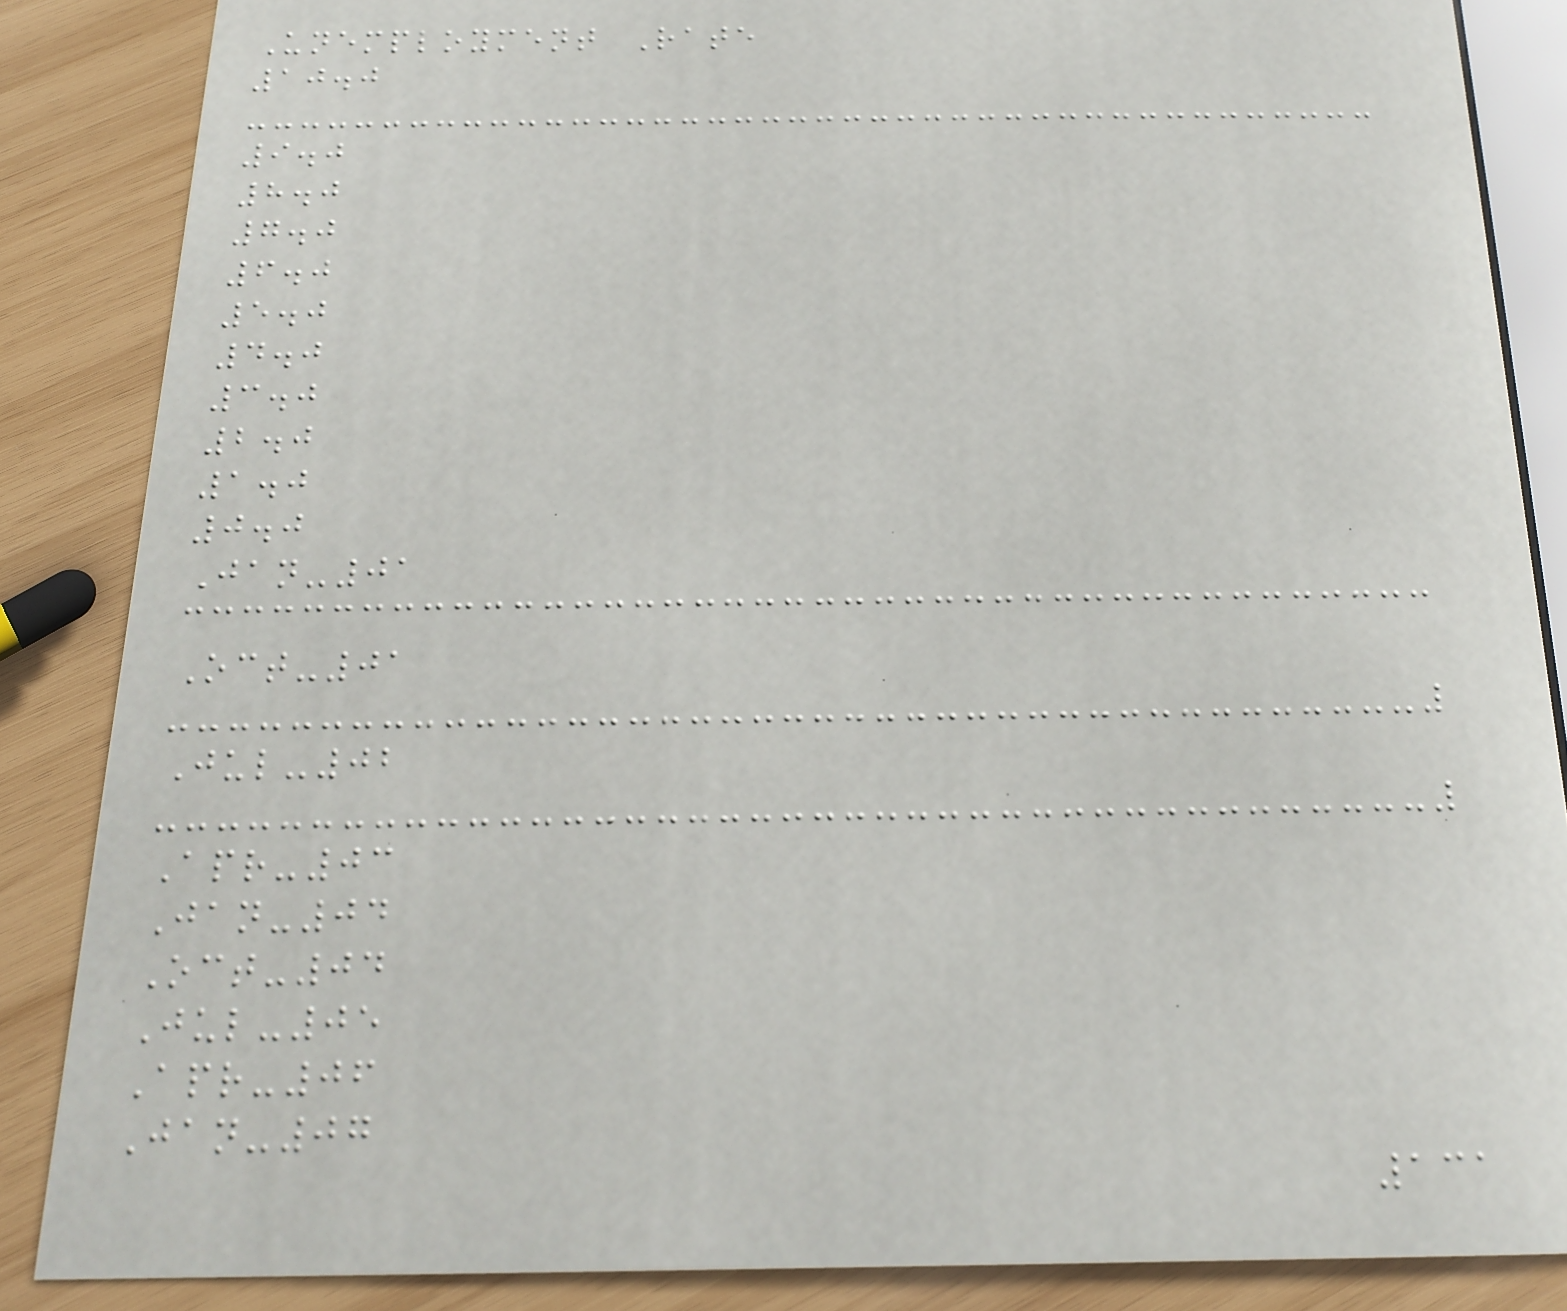Unemployment Rate
10.0
9.0
8.0
7.0
6.0
5.0
4.0
3.0
2.0
1.0
0.0
Jan-01
Oct-01
Jul-02
Apr-03
Jan-04
Oct-04
Jul-05
Apr-06
Jan-07
131
